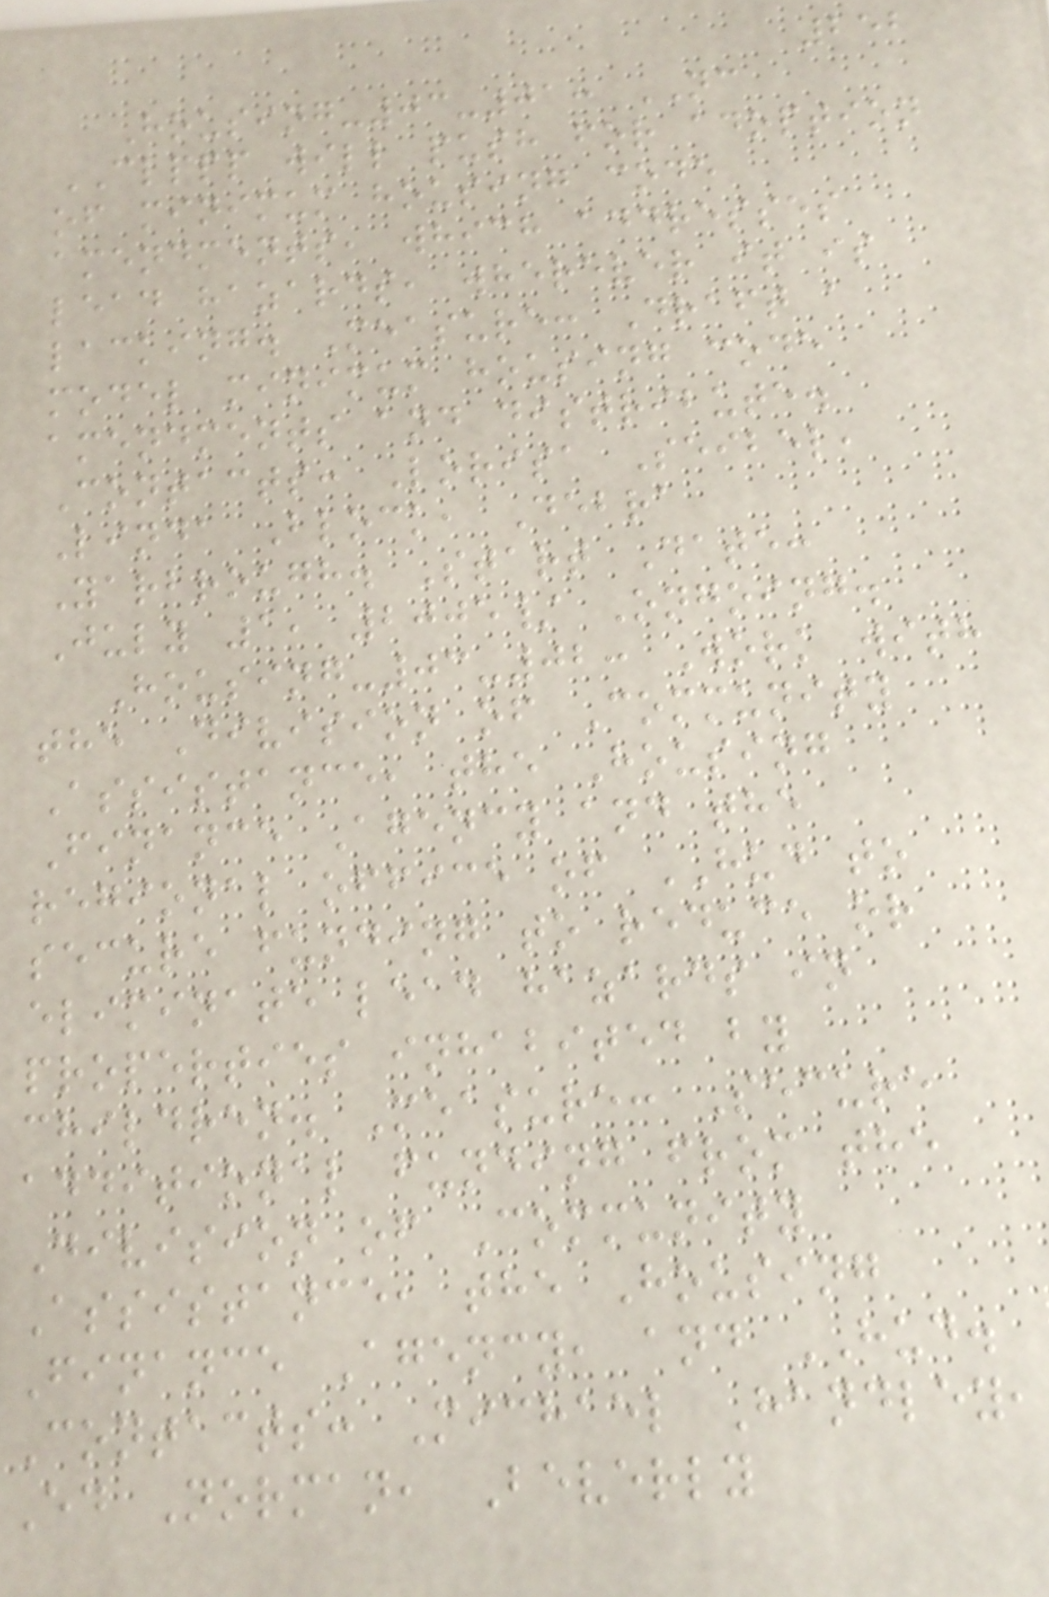252
Housing-03-01: NC
CLPPP will push for adoption
of minimum housing code
amendments, which addresses
lead hazards, wherever it is
lacking. Measure: Draft a
model minimum housing code
amendments and distribute.
Contacts: Lorisa Seibel,
Linda Block, Debra
Yarbrough. Start Date:
July 1, 2005/ Ongoing.
Housing-03-02: Work with
the Division of Community
Assistance, the Housing
Finance Agency and the
regional office of HUD to
secure funding to reduce or
eliminate lead hazards in
properties inhabited by
children. Measure: Secure
additional funding from the
Division of Community
Assistance, the Housing
Finance Agency, and HUD.
Contacts: Michael Handley,
Ed Norman, Beverly
